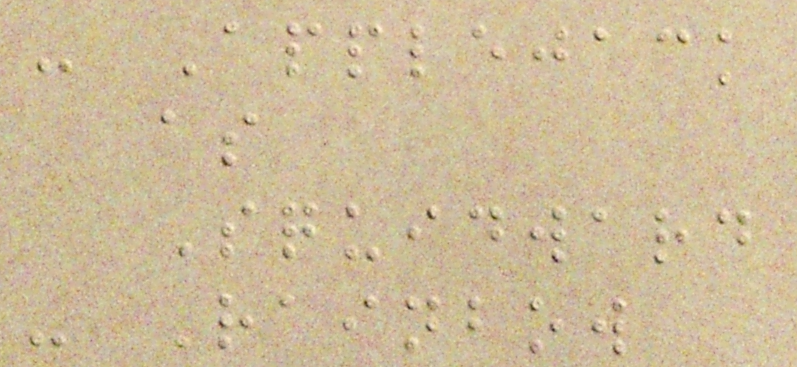- Applejack
as
Squidward
- Rainbow
